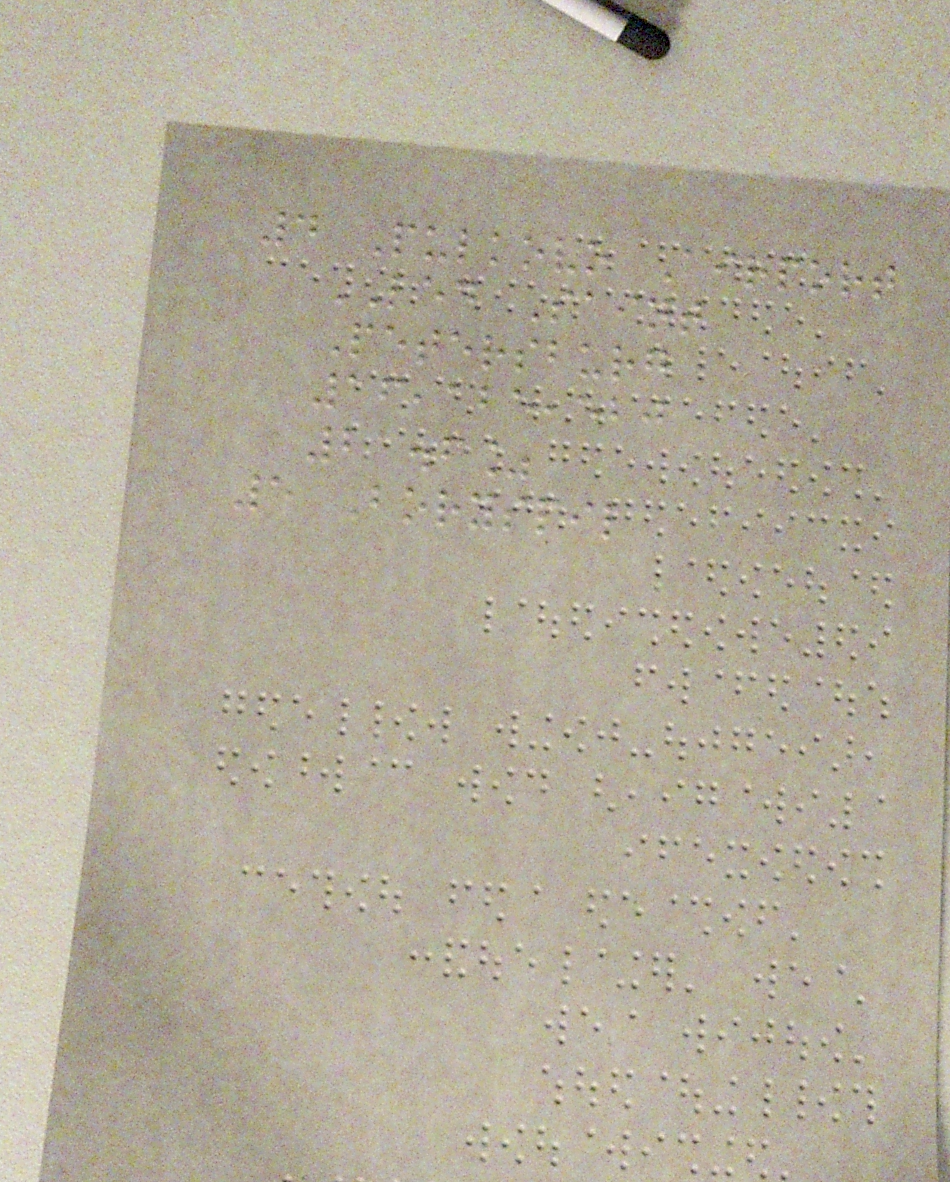4 Pulkovo Airport
LED Saint
Petersburg
16,125,520
21.6%
5 Boryspil
